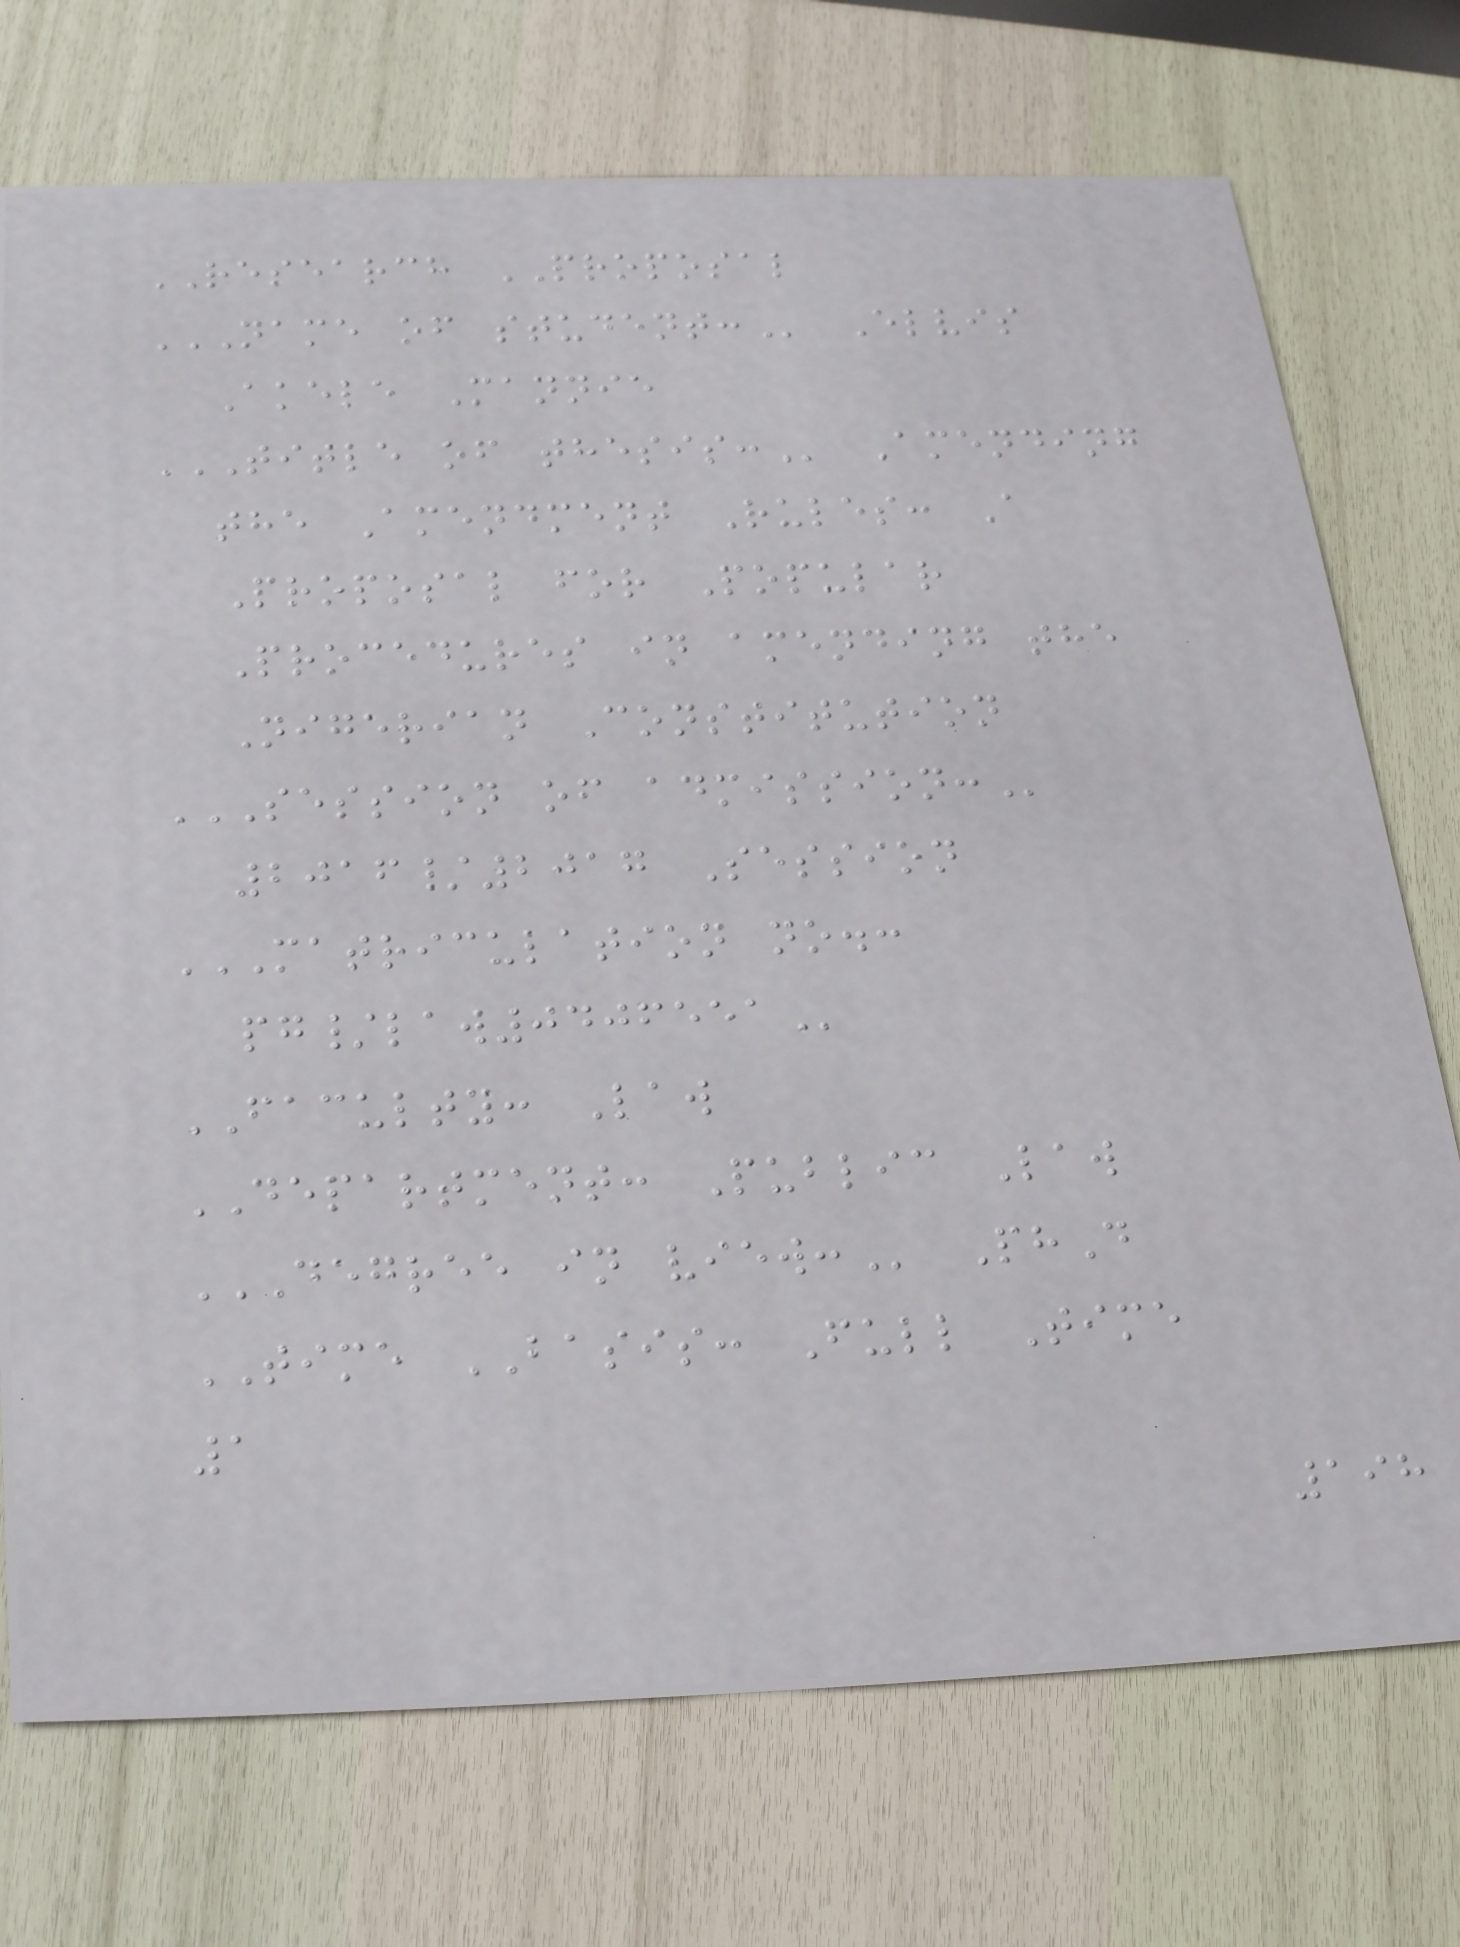RESEARCH PROPOSAL
NAME OF STUDENT: Elvis
Akele Mannie
TITLE OF THESIS: Amending
the Amendment Rules: A
Proposal for Popular
Procedures in amending the
Nigerian Constitution
SESSION OF ADMISSION:
2016/2017 Session
MATRICULATION NO.:
PG/LAW0406551
FACULTY: Law
DEPARTMENT: Public Law
DEGREE IN VIEW: PhD
TIME BASIS: Full Time
1
198
